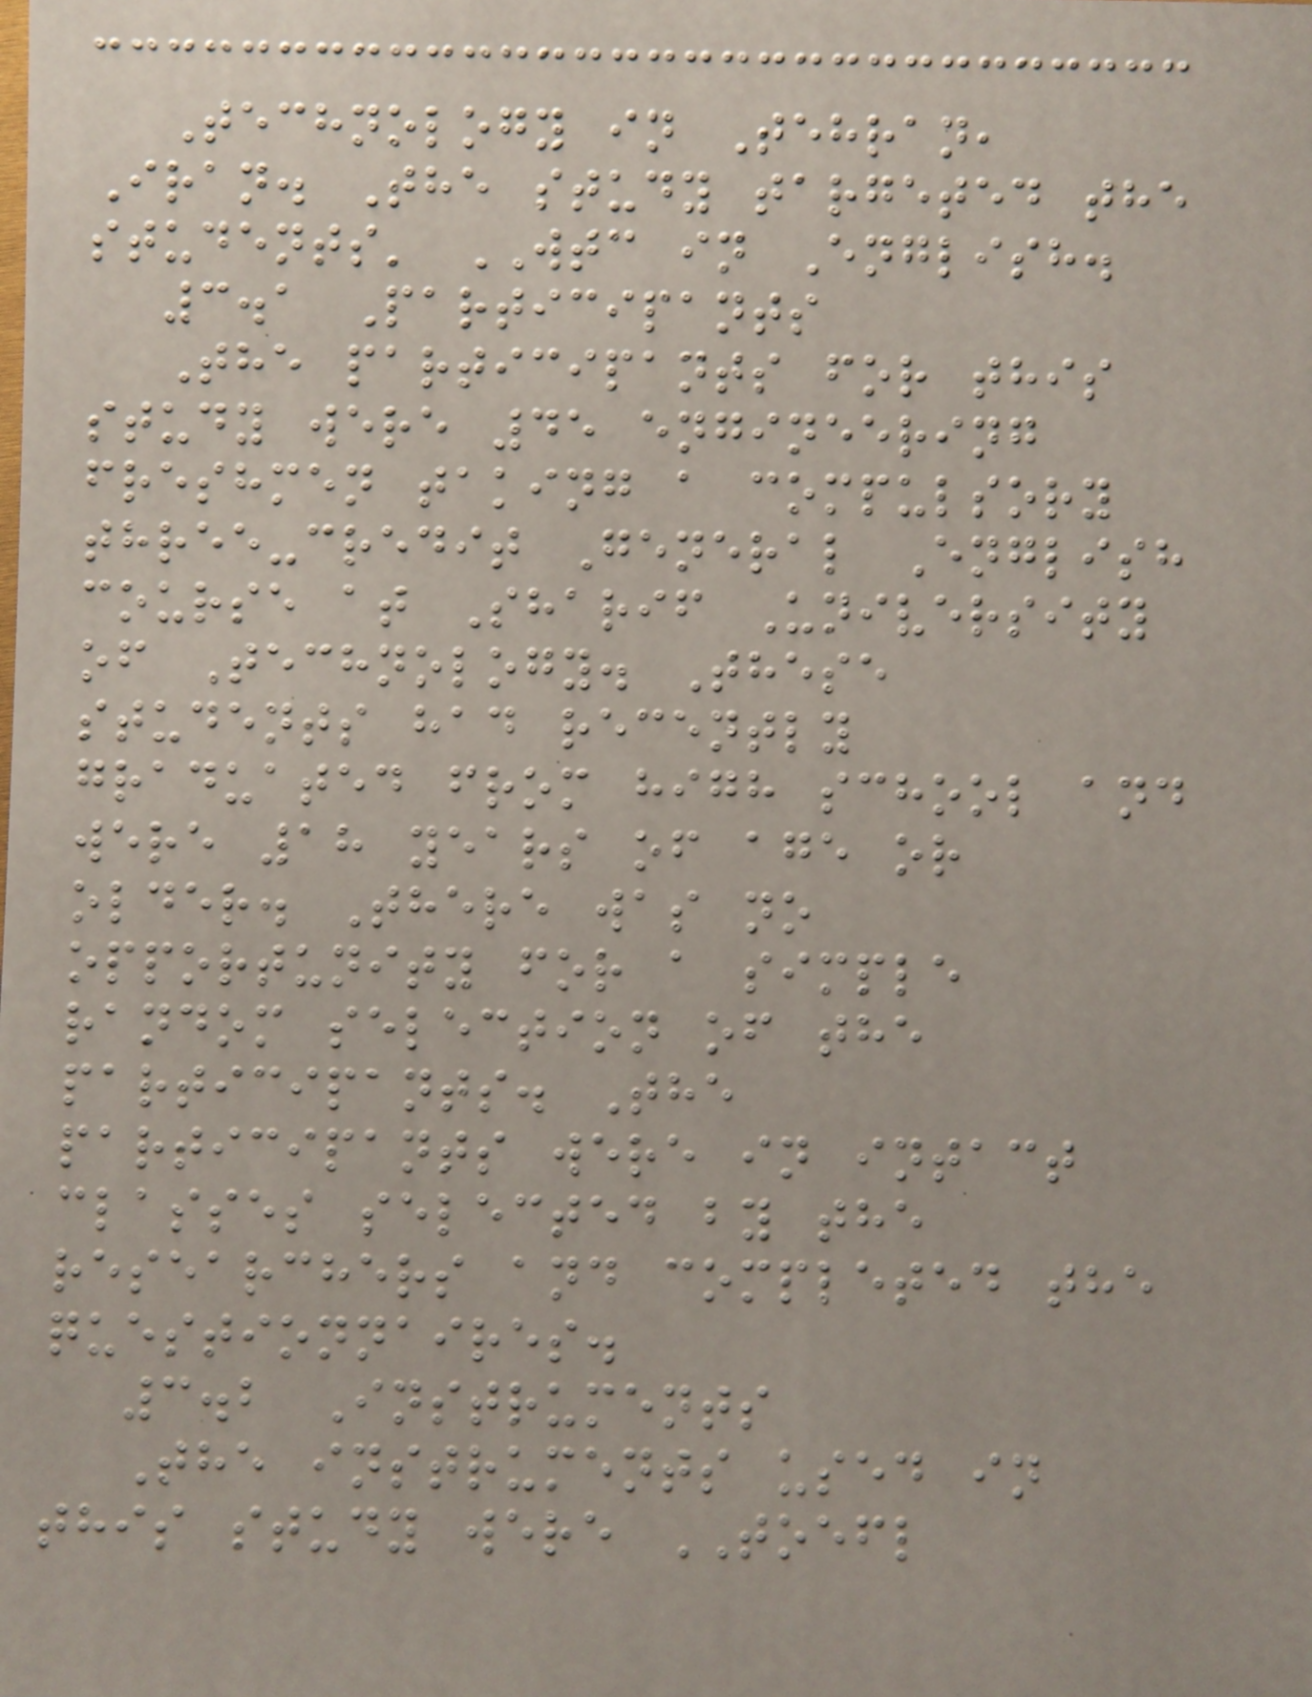Technology in Tehran,
Iran. The study targeted the
students' WTC in English.
3.1 Participants
The participants for this
study were 45 engineering
freshmen taking a compulsory
three-credit General English
course at Sharif University
of Technology. These
students had recently
graduated from high school and
were 18 years of age or
older. There was no
opportunity for a simple
random selection of the
participants. The
participants were in intact
classes selected by the
researchers and completed the
questionnaires.
3.2 Instruments
The instruments used in
this study were TOEFL
